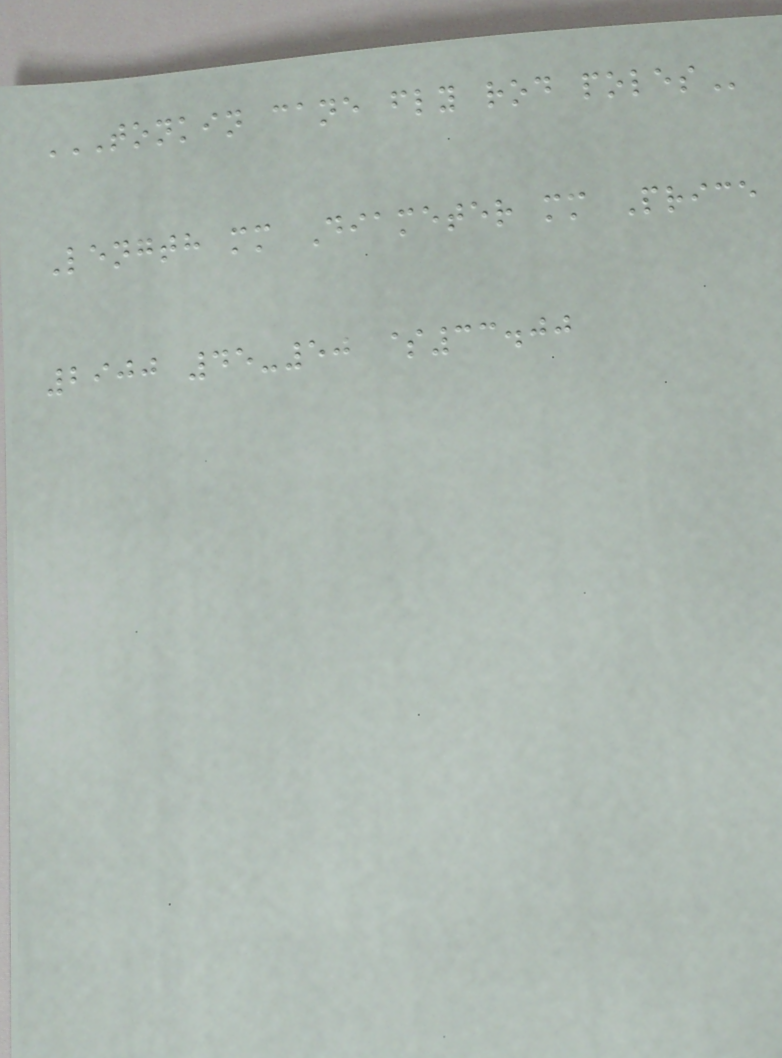TONKIN CANE FLY ROD POLES
Length mm Diameter mm Price
2900 45-50 $33.00
